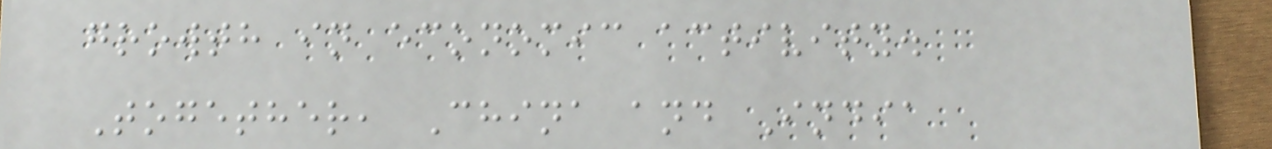growth in economic activity.
Together, China and India
